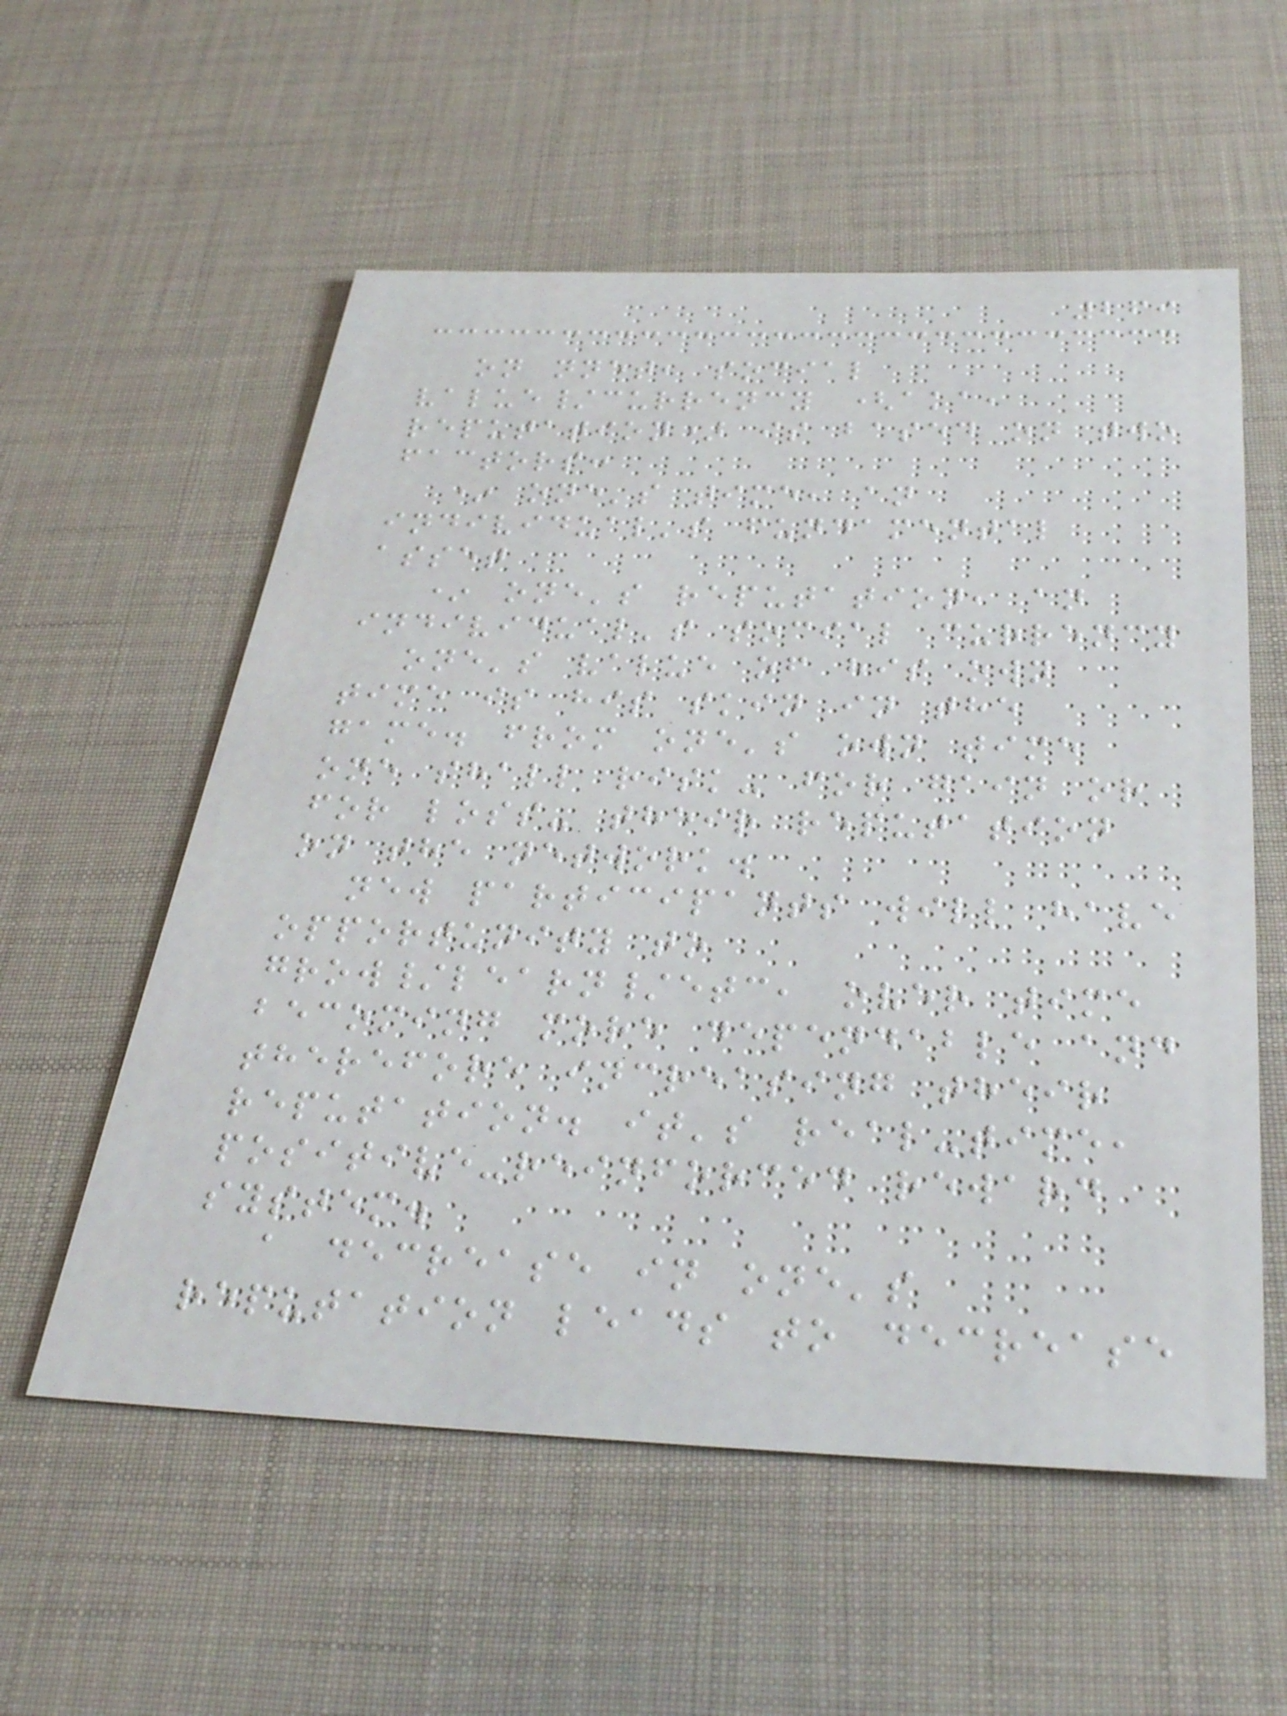269
on nnet, social
value/currency (aka,
reputation) is based on two
factors:
* one's time, an
individual's fundamental
asset
* one's reputation, an
individual's social currency
one's value of his own
time is his skin in the
game. from one's own time
one shall risk- for gain or
for loss- their reputation
on the network.
new participants will have
opportunity to
grow/learn/etc, over time
becoming more dependable and
therefore increasing their
reputation. it's real-time,
positive-reinforced reward
system.
a decrease in one's
reputation leads to decrease
